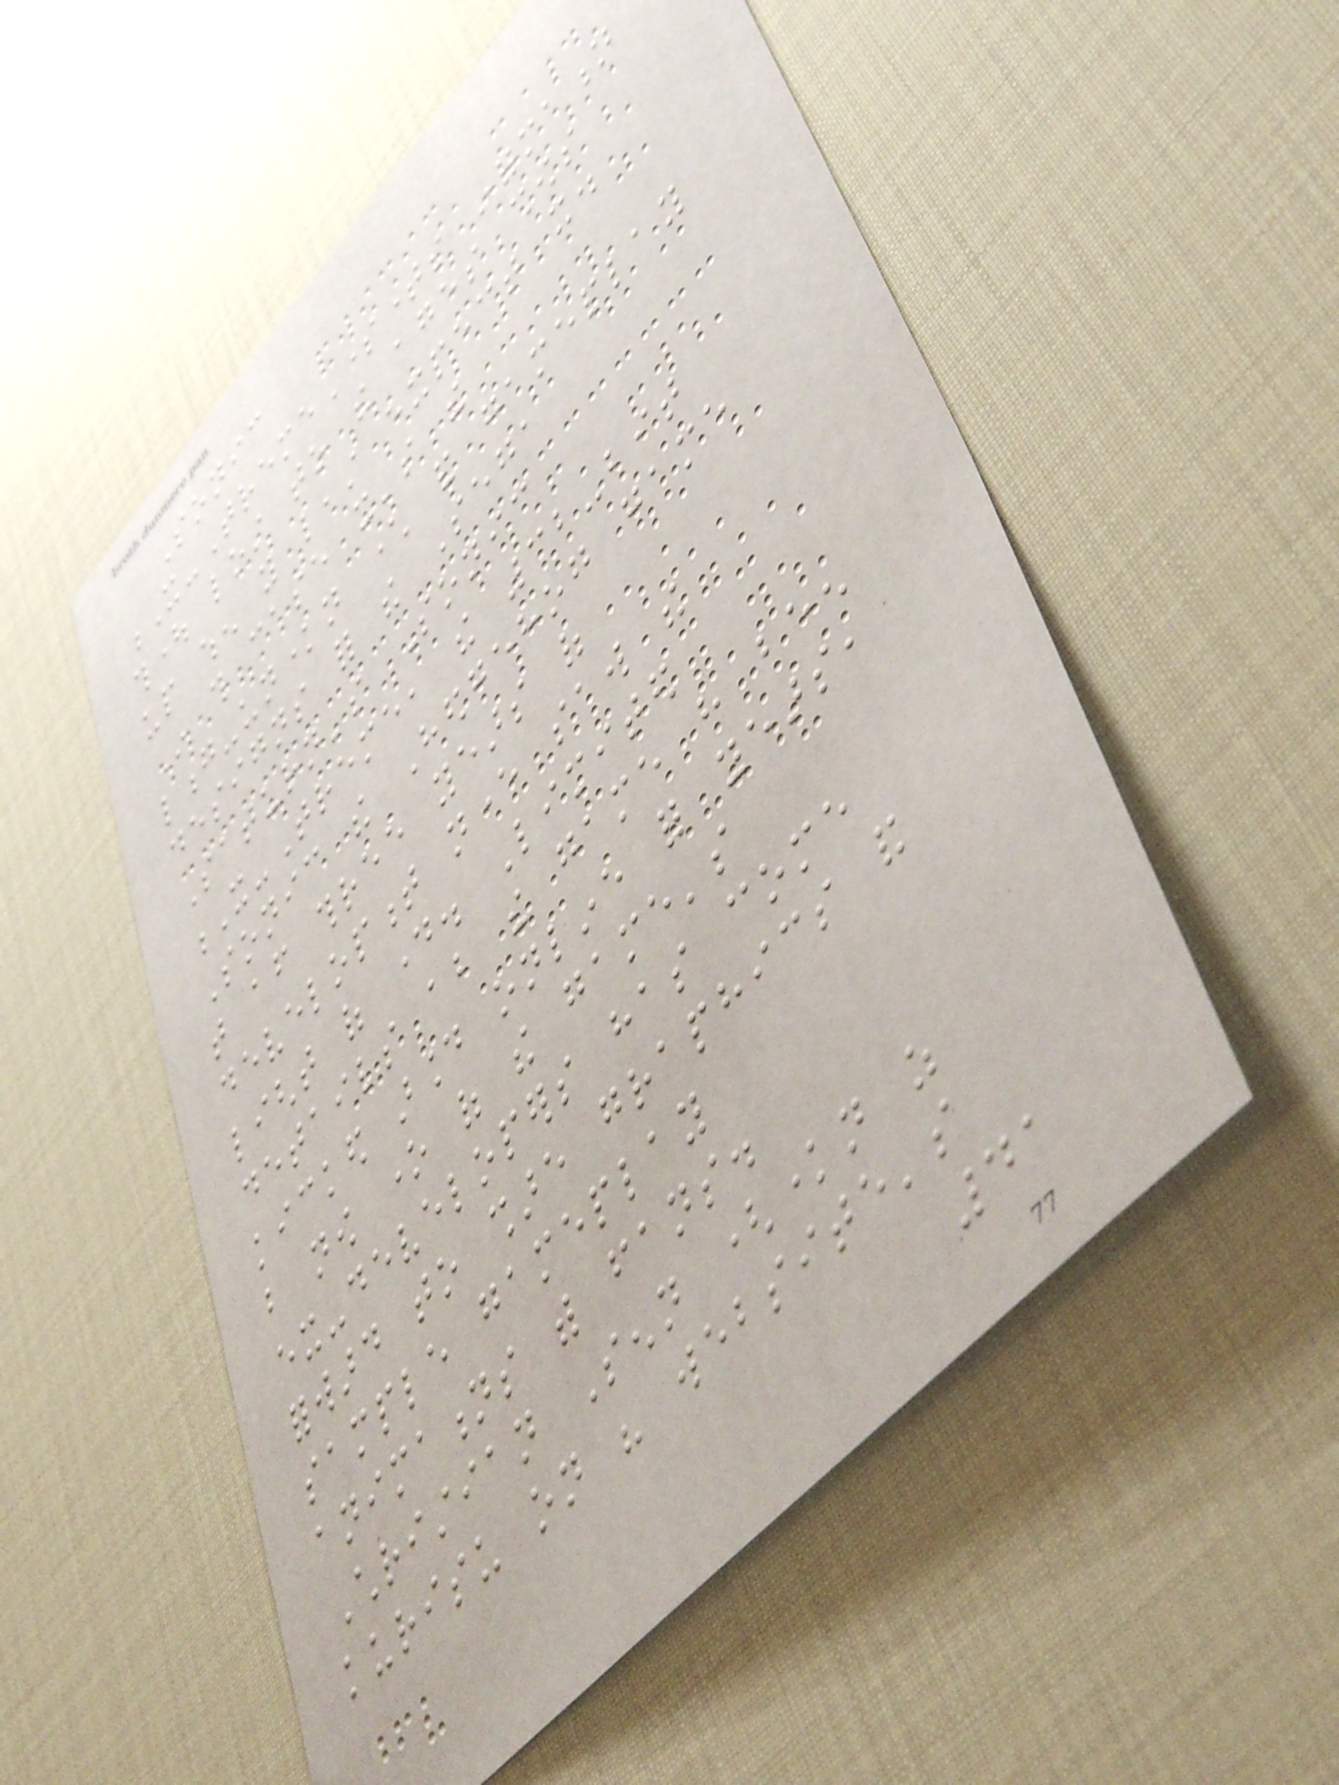Sonic
X-TremeSometimes information
thought lost to the ages shows
up when you least expect it.
In this case it's the
long-unknown character and gameplay
designs for the Sega
Saturn's Sonic
X-Treme, the 32-bit
Sonic the Hedgehog game
that after three years of
development never saw the
light of day. Limited
details about the game have been
kicked around online for years,
but now one of the game's
ex-developers has come
forward to share graphics and
sample gameplay
animations with fans.
Christian Senn (known as
kurisu on his website's
41
